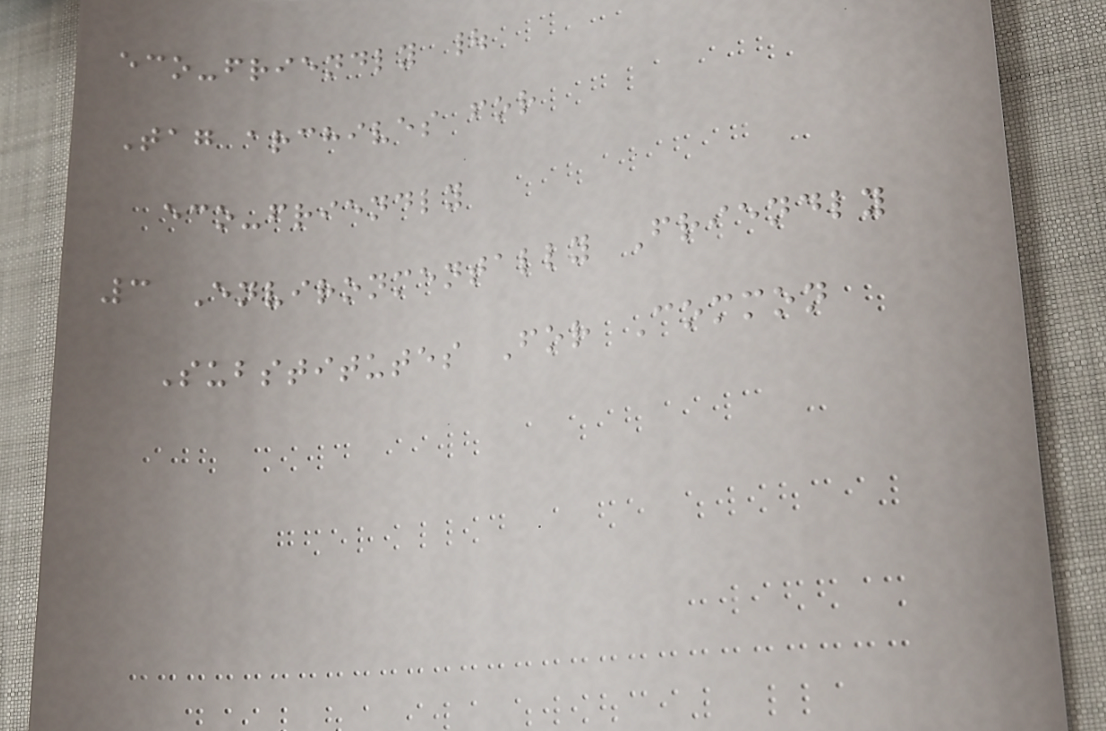eco-friendly |
Tag archives for
eco-friendly
3 Environmentally Friendly
Substitutes For Common
